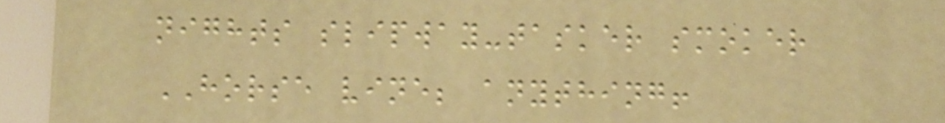nights slipway-tasker smoker
HORSE vine; anything!
